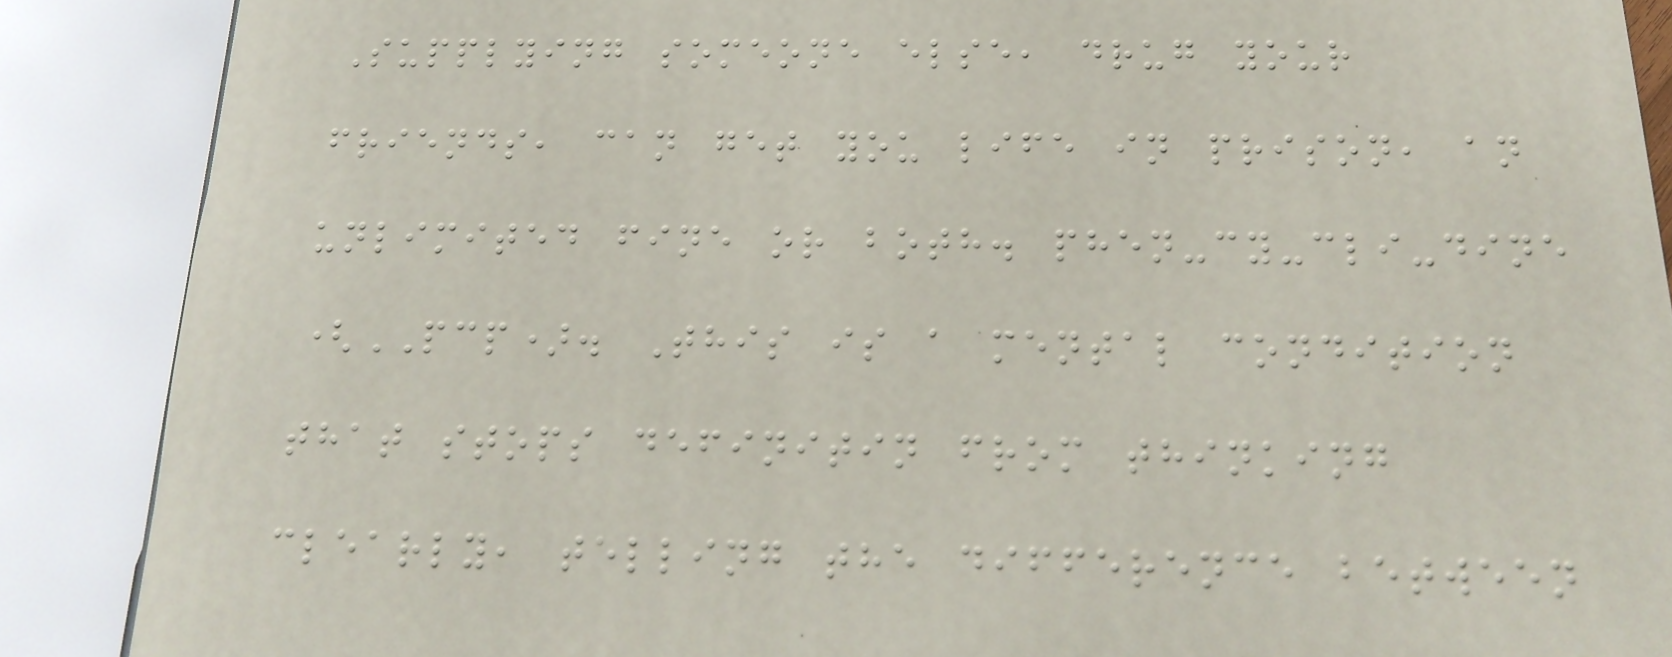Supplying someone else, drug your
friends, can get you life in prison, an
unlimited fine or both. phen-cy-cli-dine
(PCP). This is a mental condition
that stops definitin from thinking
clearly, telling the difference between
